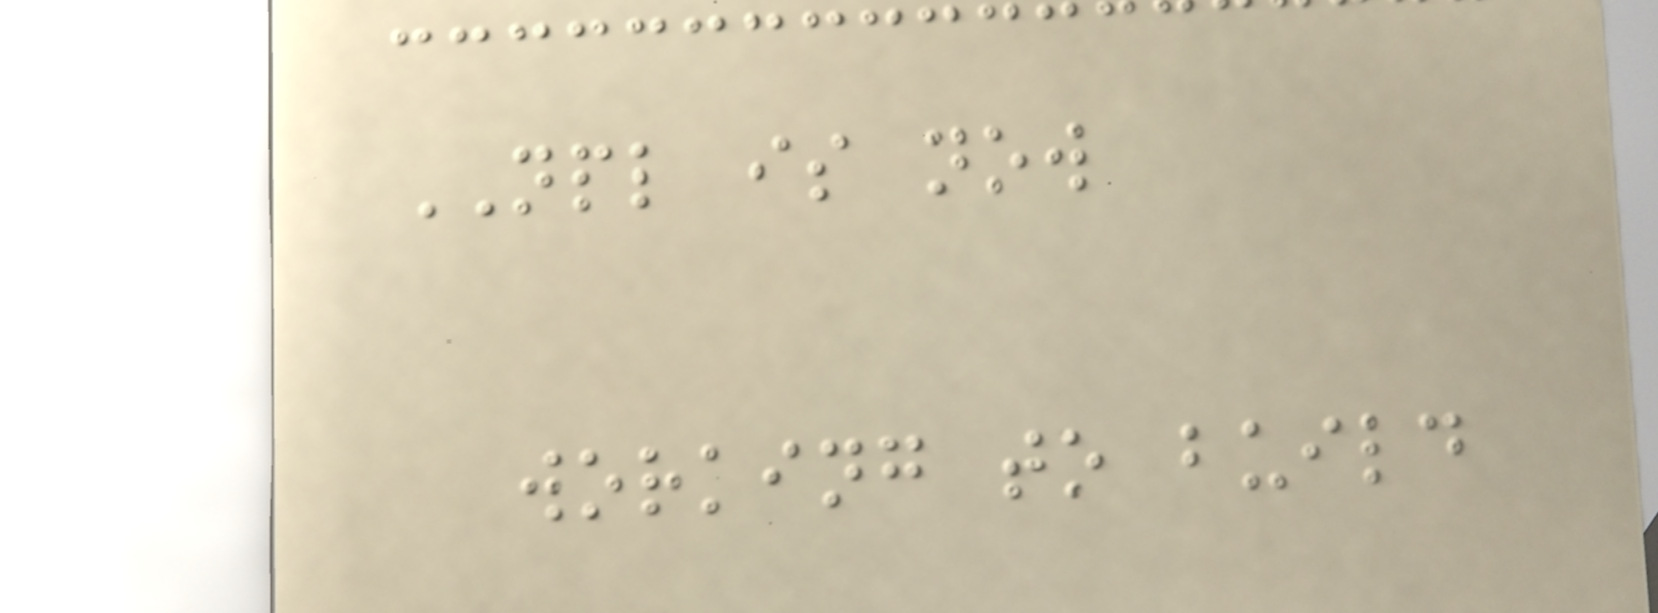NPL is now
working to build
